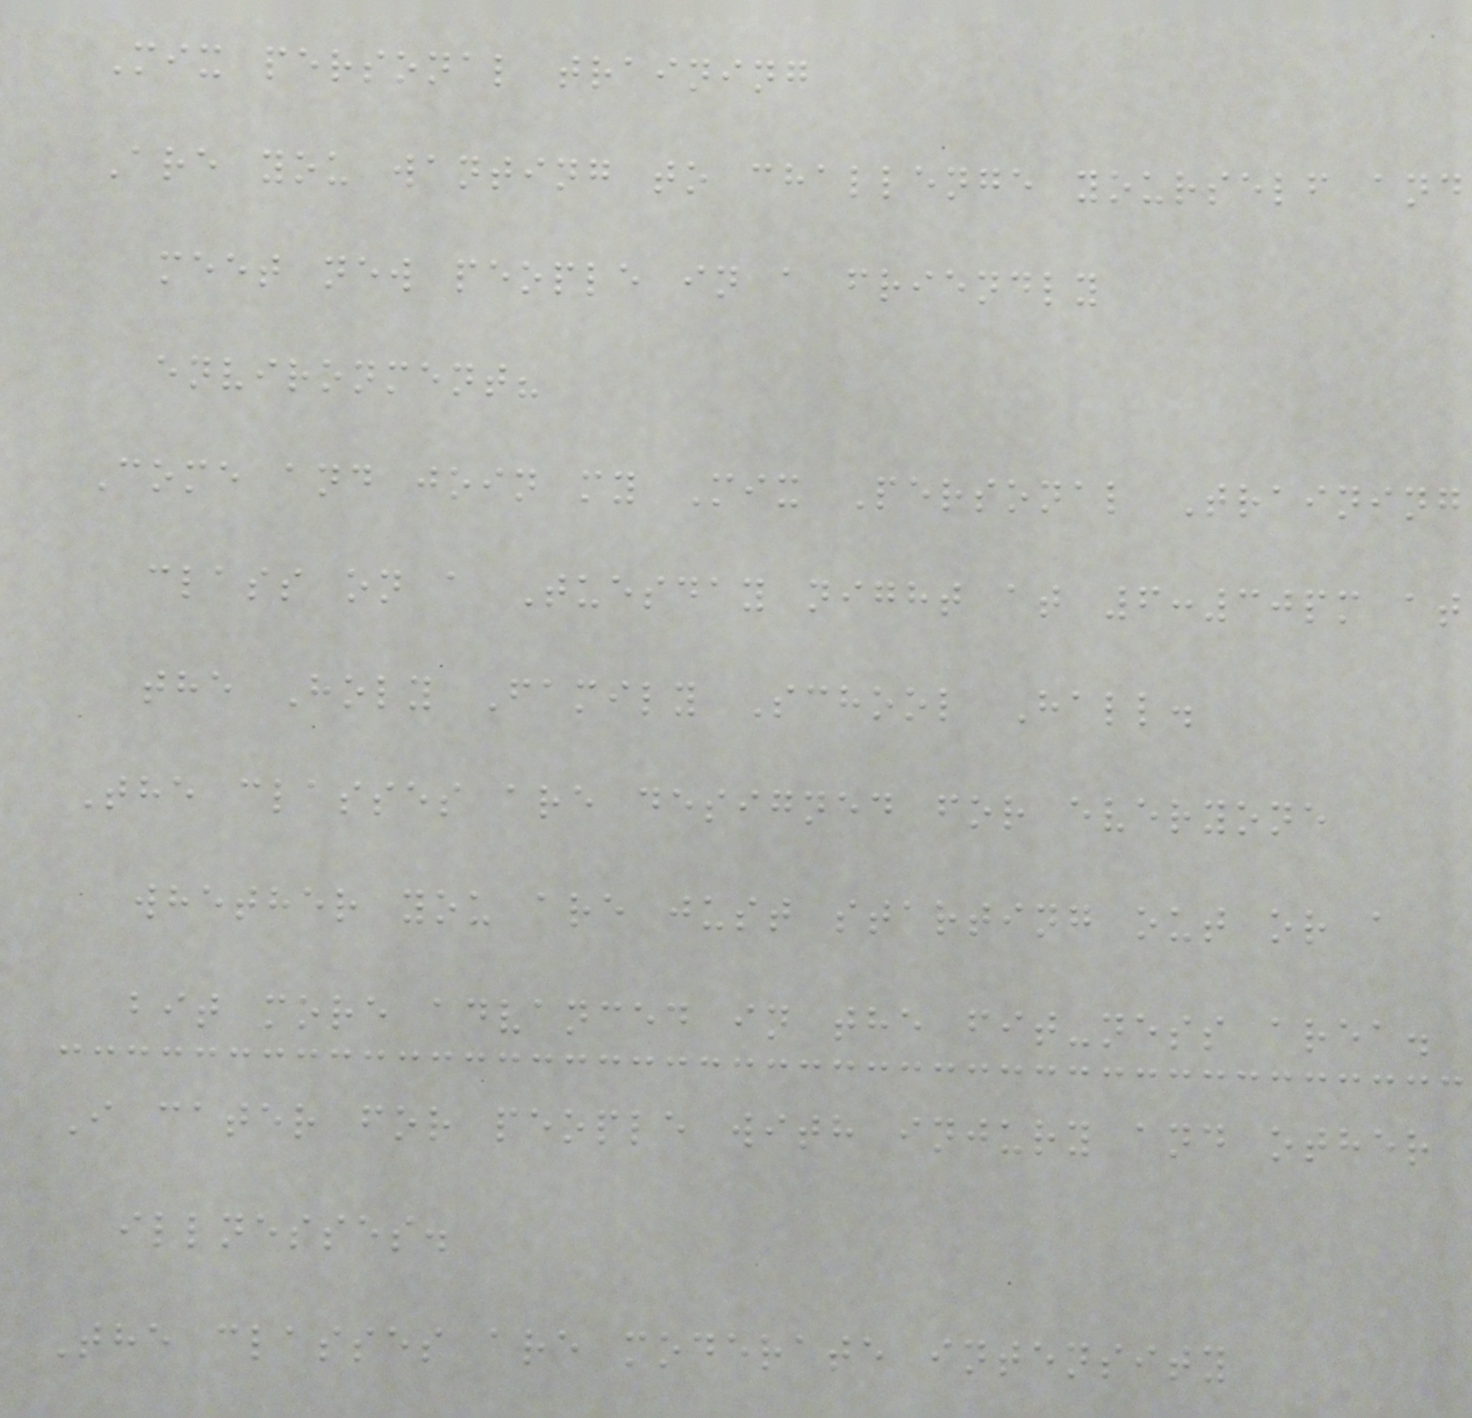Mix personal training
Are you wanting to challenge yourself and
meet new people in a friendly
environment?
Come and join my Mix Personal Training
class on a Tuesday night at 6:30pm at
the Holy Family School Hall.
The classes are designed for everyone
whether you are just starting out or a
bit more advanced in the fit-ness area.
I cater for people with injury and other
illnesses.
The classes are moderate intensity
